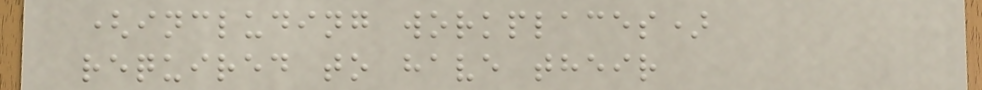(including workplaces)
required to have their
